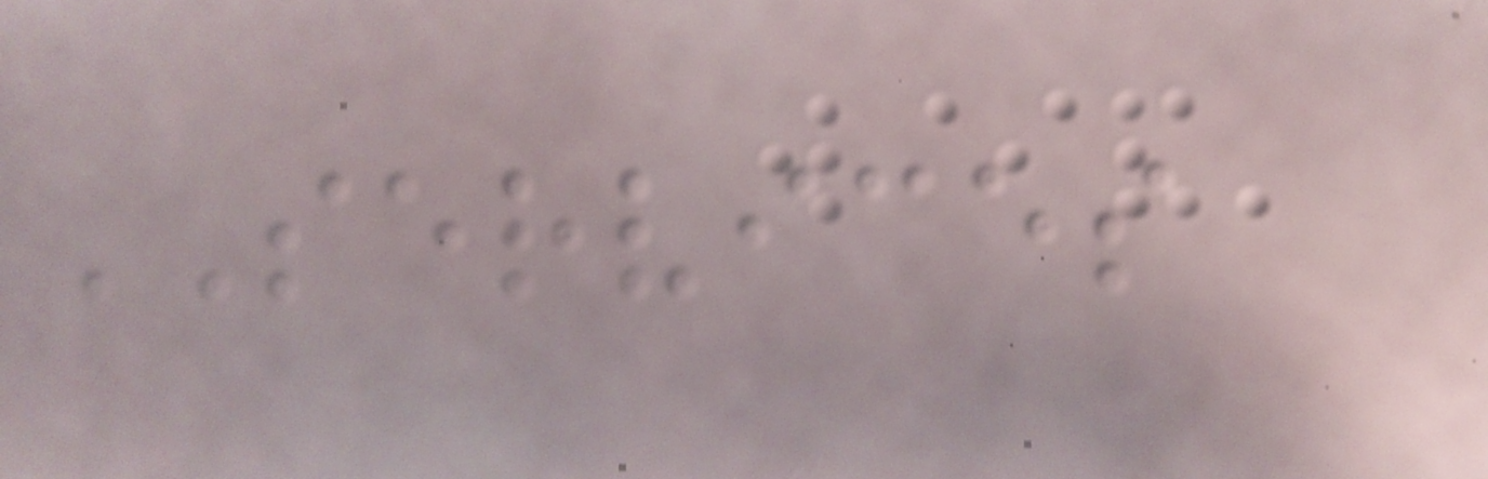SERVICES
